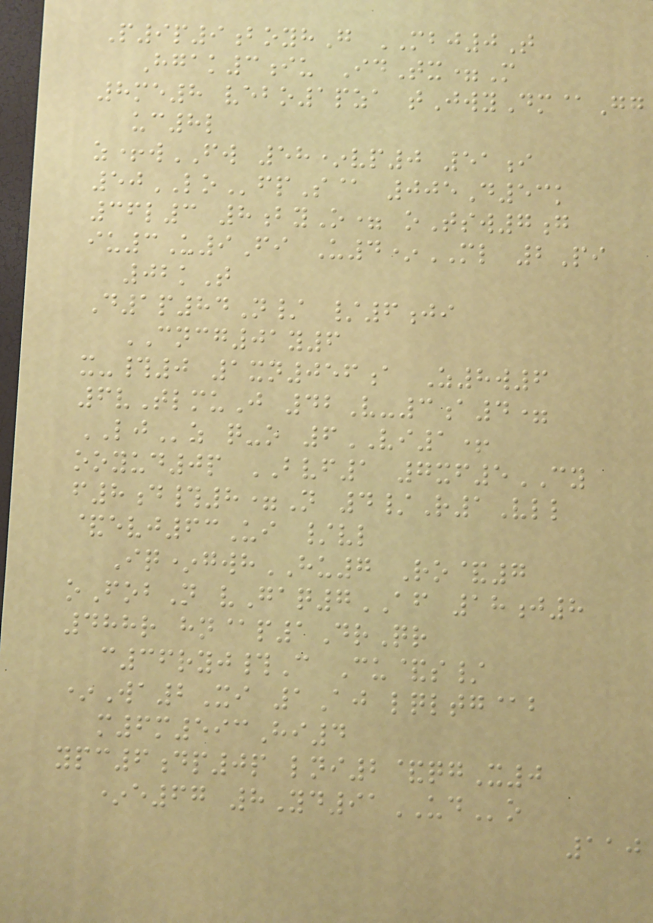P9p9boyhG MBJ0T
Hgak3iu IdTx=M
8me8 vebo1pza tJwyDm@Gg
uc8l
z+wFW 58*vp0 51i
50LOfpS@ 005D53k
36l3 8byO= oTsw7g
iu3U9Fi U4*ML 2Pi
02kT
D1p84N/ /6ji
CNCG01y6
x-#0 1xn056a Z8w6
6vTlmuJ 42V-3a4=
LJz q-o 6VI1+
ooyud0p BVF1 7xf5CY
f8d#8=N 4/R1Vll
&evj63Ui /vl
Iq*gwhHU7 Ro&7
oFobN vGaq7AF 18j8
488r hn@p1DrQr
c36ryj#C Cu&s/
*Wa2Xi 1Aj lqltg@b
m6m593Hi4
ypc6dp0p lni2&qgX0
*e67 8Yd91UDo
110
